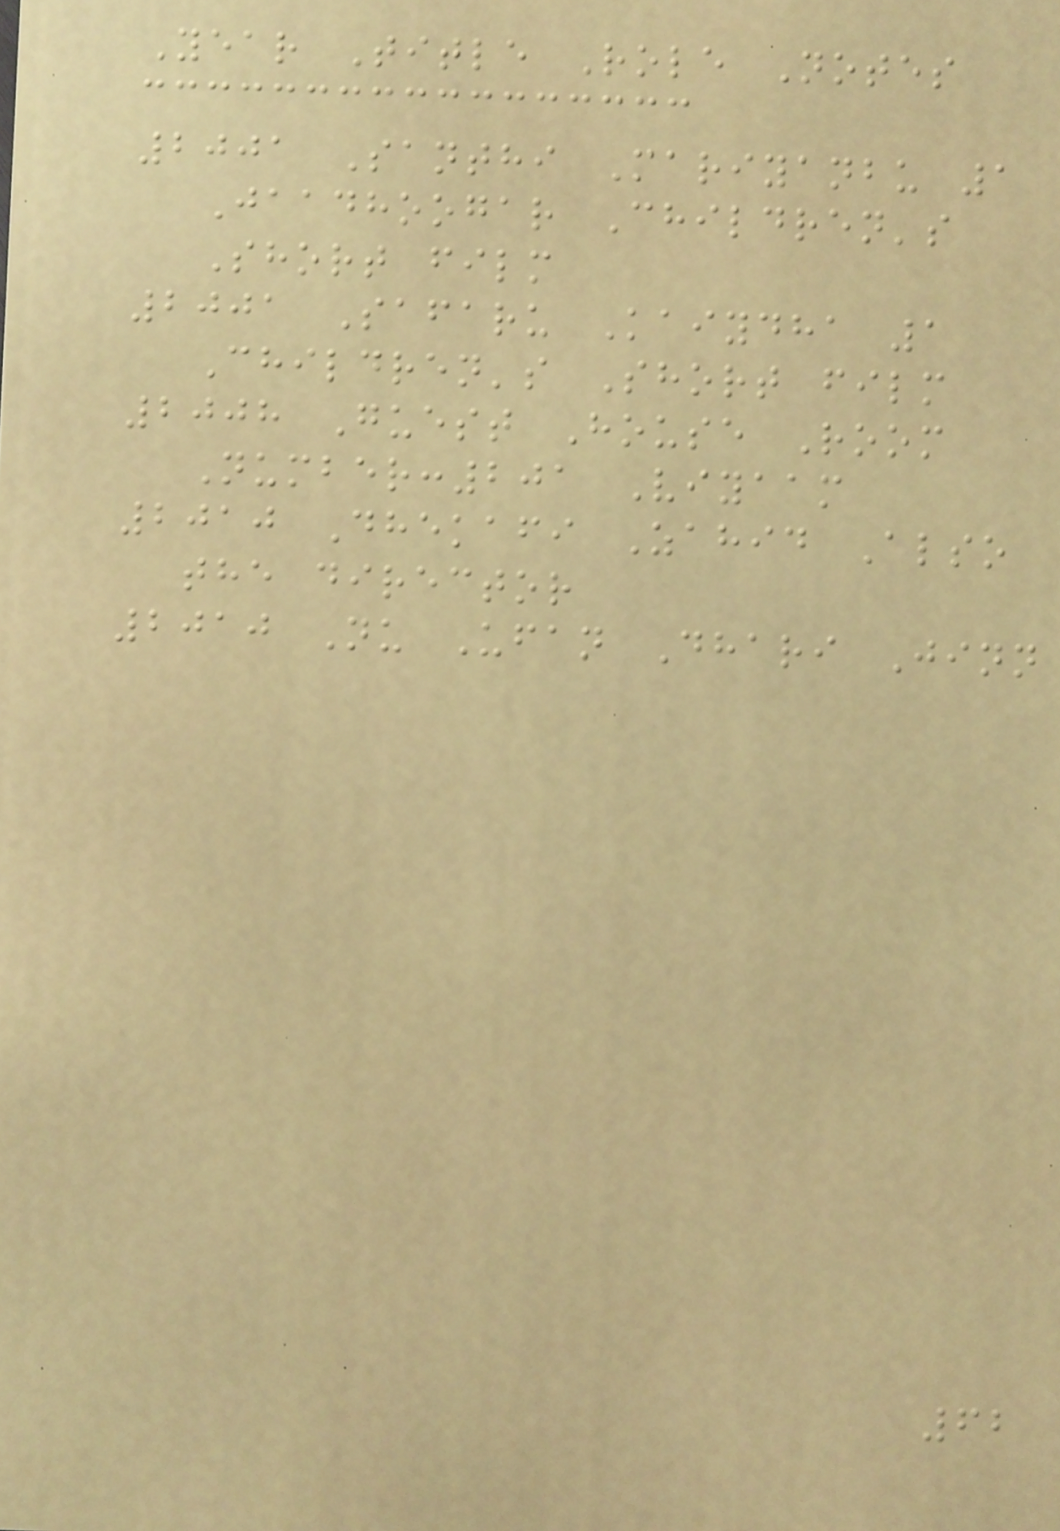Year Title Role Notes
2001 Santhi Mariyanbu 1
Jaadhoogar Children's
Short film
2001 Safaru Kaiydha 1
Children's Short film
2008 Guest House Room
Number:201 Viyaam
2010 Dhekafi Zahid Also
the director
2010 Nu Ufan Dhari Jinn
62
